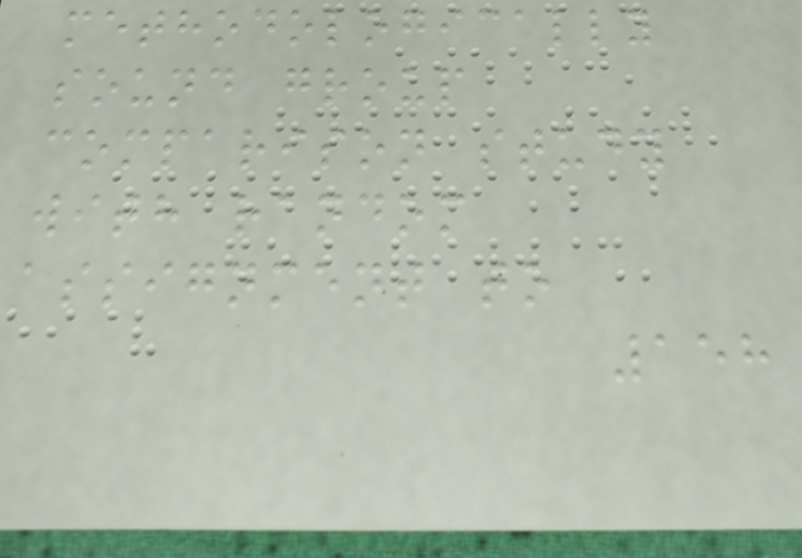methodologically
sound group
comparison study
with random
assignment to
158
